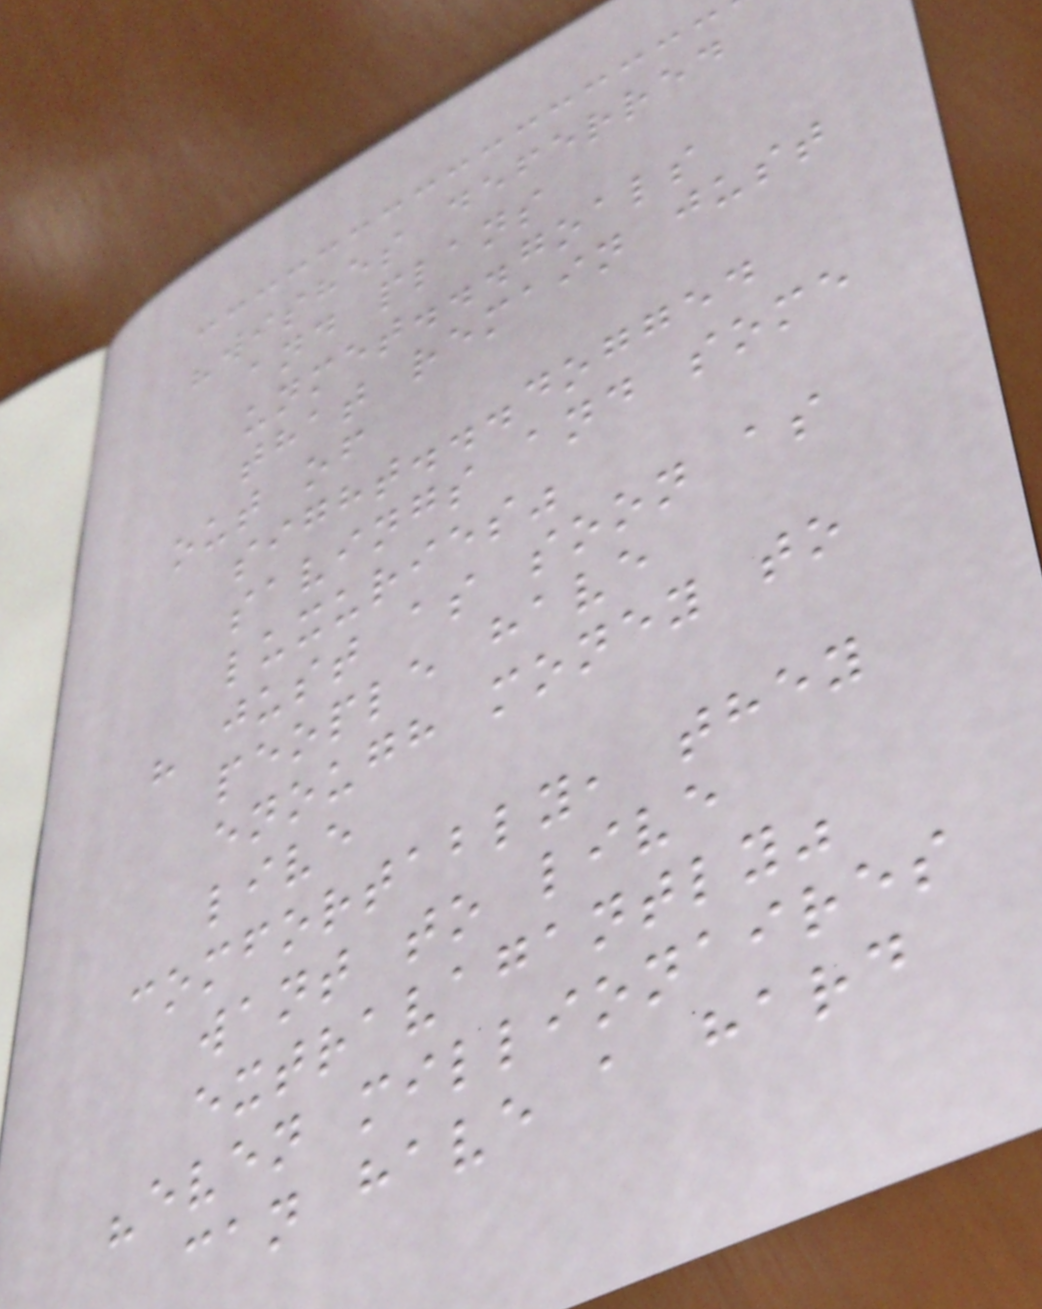"wishes deferred
and plans
unmet...goals
that remain just
out of
sight...dogged
savings and some
luxuries"
" just as soon as
people have
enough money to
live
comfortably, they
want to live
extravagantly"
"even millionaires
can have a hard
